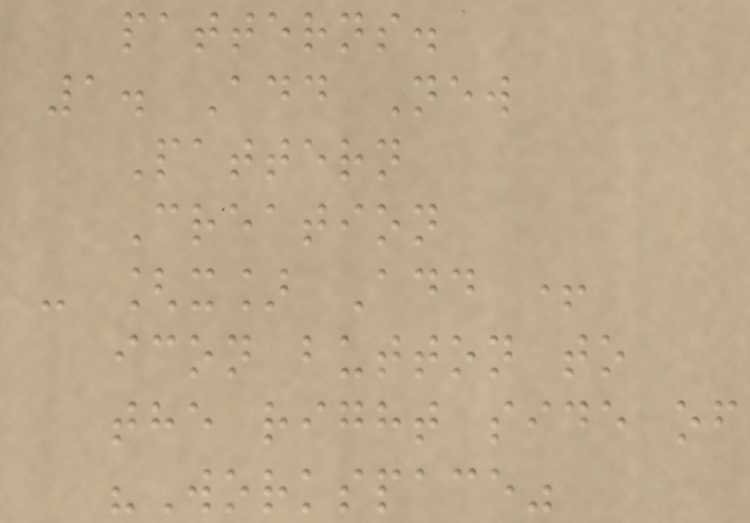patterns.
1. Add New
Pattern
Creation
- [x] Add +
icon button to
the right side of
"Workspace"
